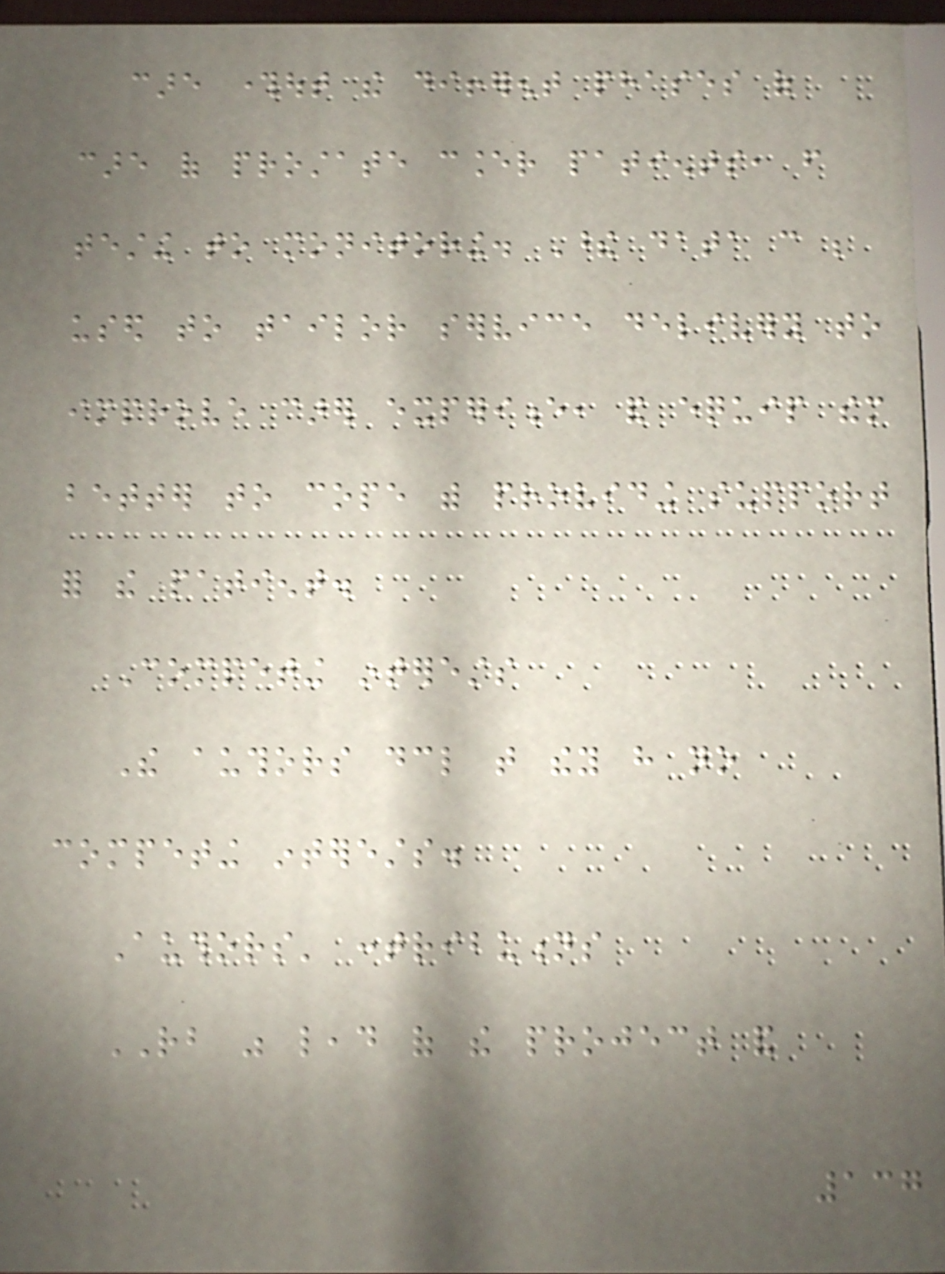care throughout the different phases of
care of prostate cancer patients, from
testing to monitoring. These data can be
used to tailor service delivery to
improve carer experience, and equip them
better to cope with providing support
for the patient.
Competing interests
The authors declare that they have no
competing interests.
Authors' contributions
RB was lead of the project and
137
